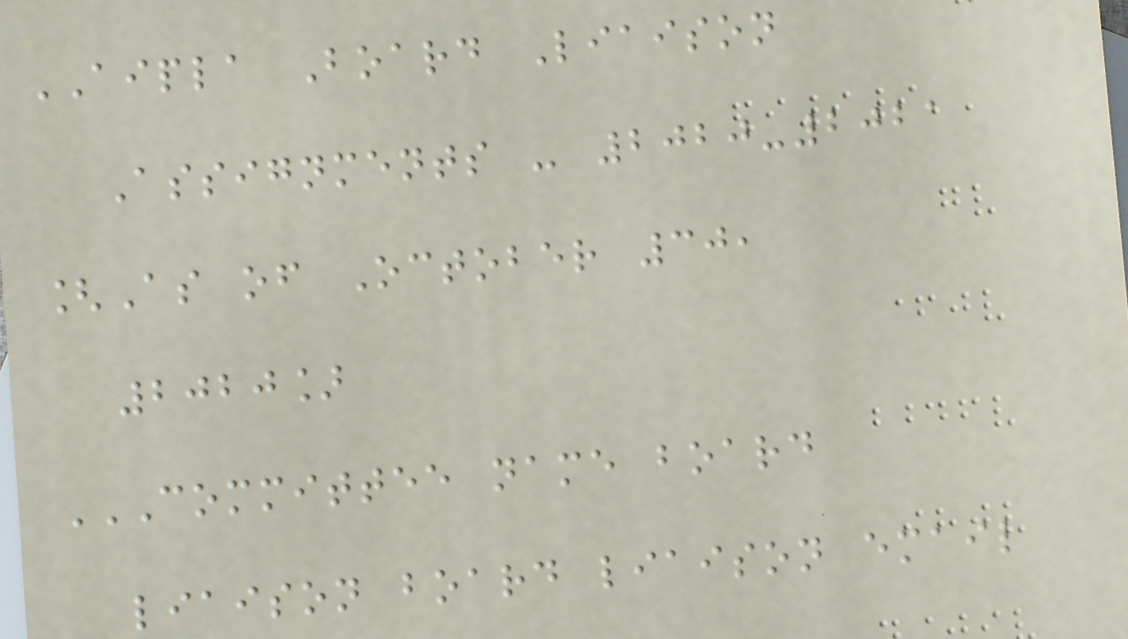AIPLA Board Liaison
Assignments - 2020-2021
[As of October 30,
2020]
COMMITTEE NAME BOARD
LIAISON BOARD LIAISON EMAIL
